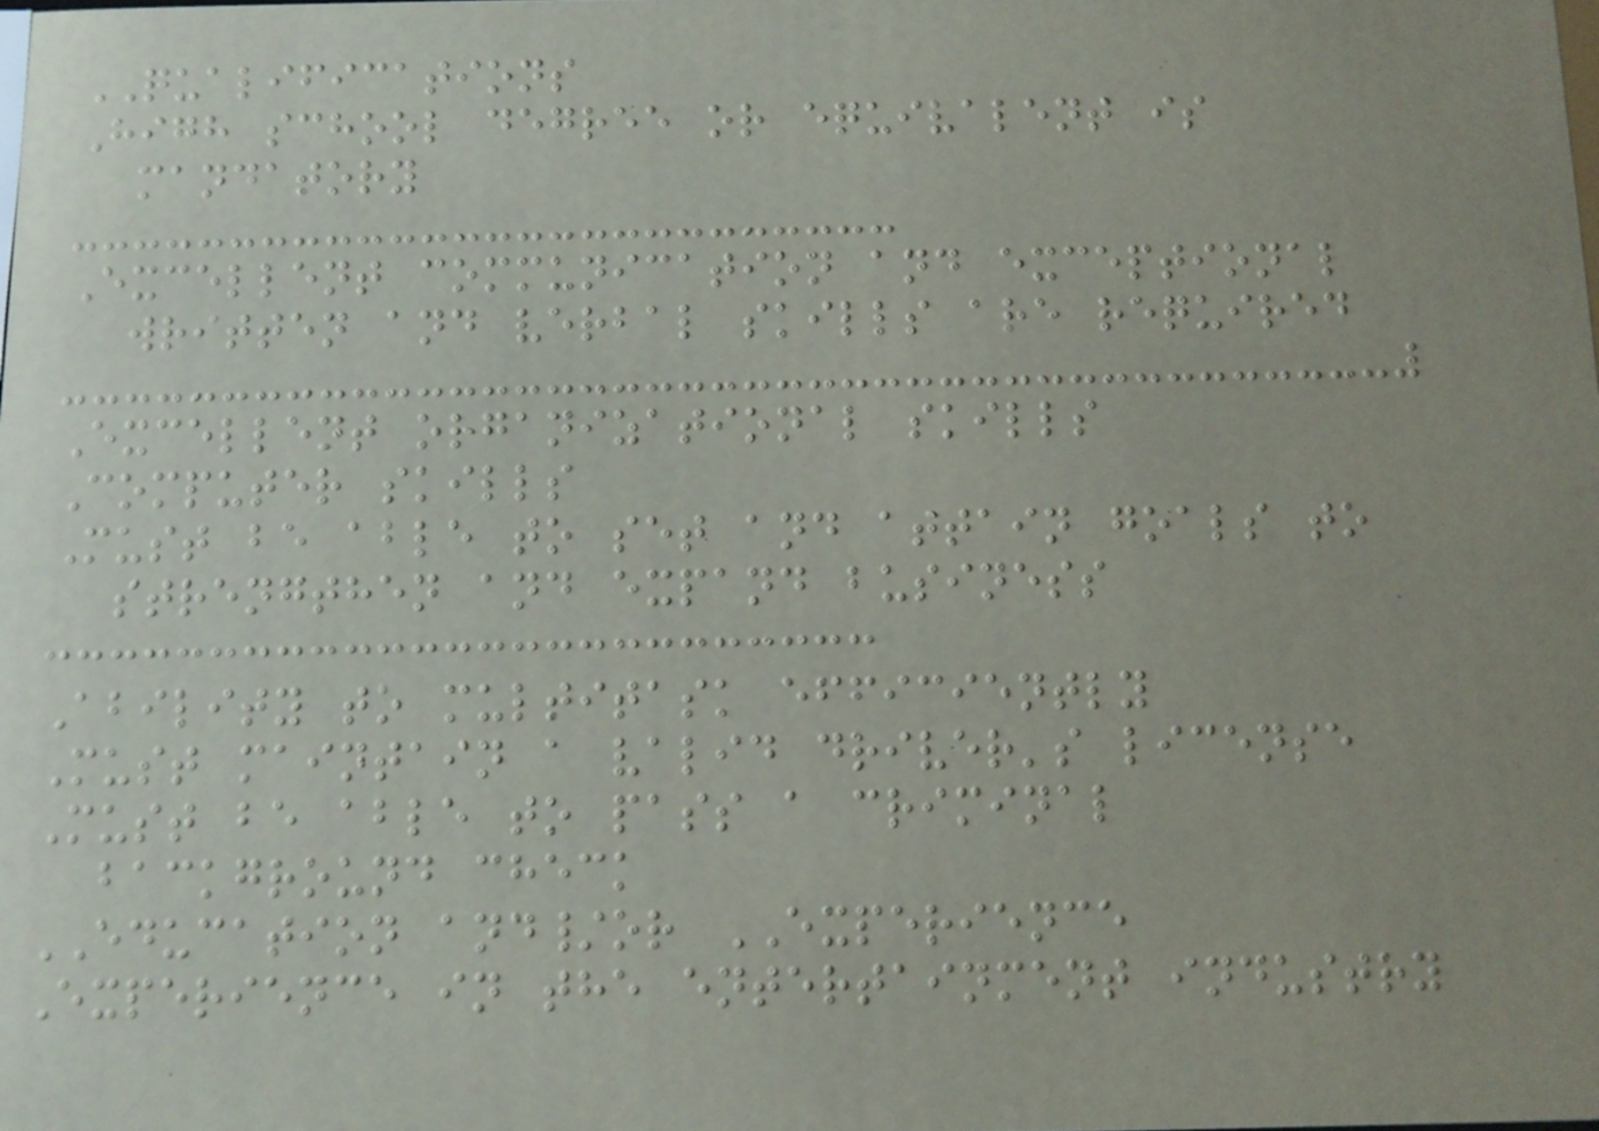QUALIFICATIONS
High school degree or equivalent is
mandatory
Excellent communication and exceptional
written and verbal skills are required
Excellent organizational skills
Computer skills
Must be able to set and attain goals to
strengthen and expand business
Ability to multitask efficiently
Must maintain a valid driver's license
Must be able to pass a criminal
background check
EDUCATION and/or EXPERIENCE
Experience in the entertainment industry
